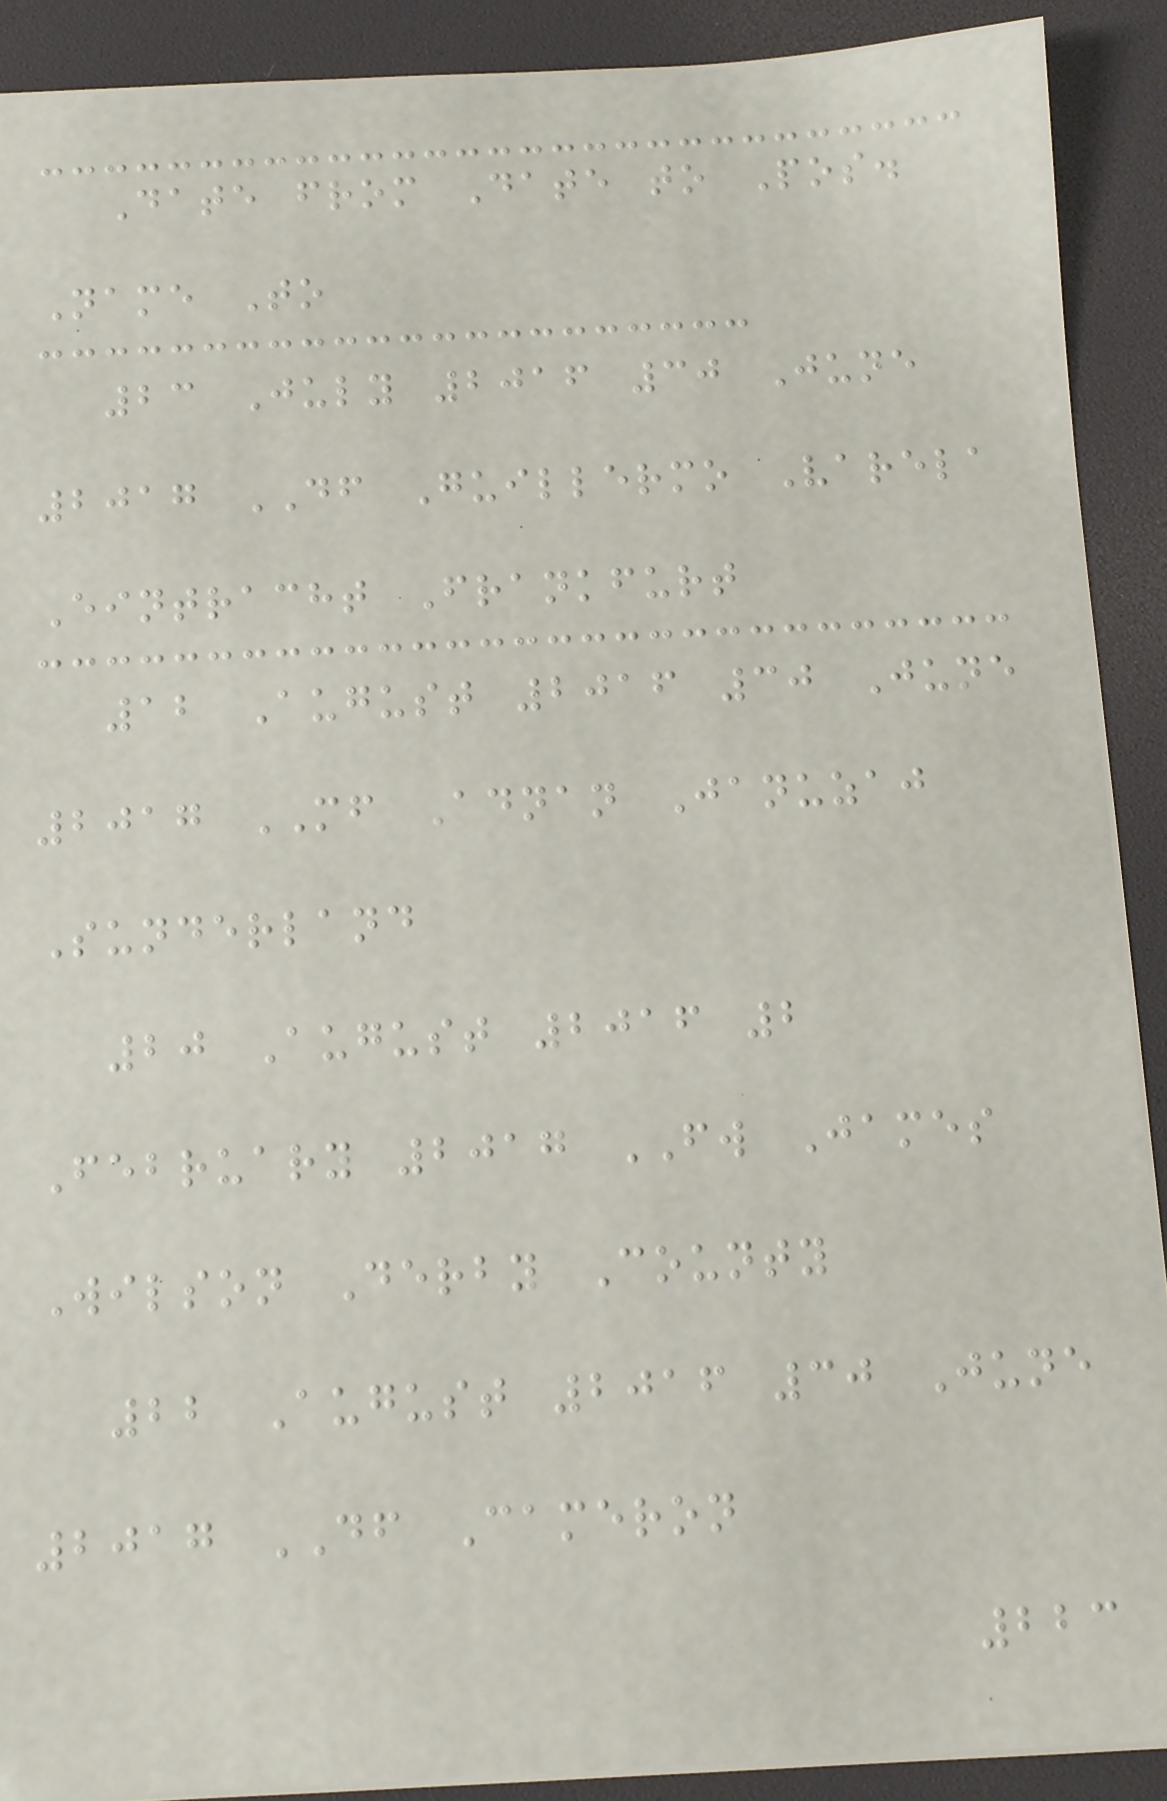Date from Date to Pos.
Name To
23 July 2016 30 June
2017 DF Guillermo Varela
Eintracht Frankfurt
12 August 2016 30 June
2017 MF Adnan Januzaj
Sunderland
20 August 2016 2
February 2017 FW James
Wilson Derby County
22 August 2016 30 June
2017 DF Cameron
223
